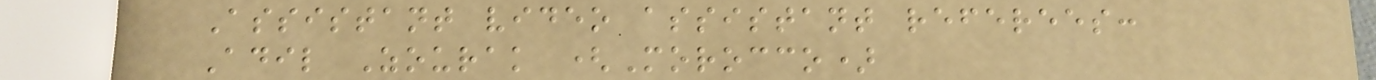Assistant video assistant referees:
Adil Zourak (Morocco)
